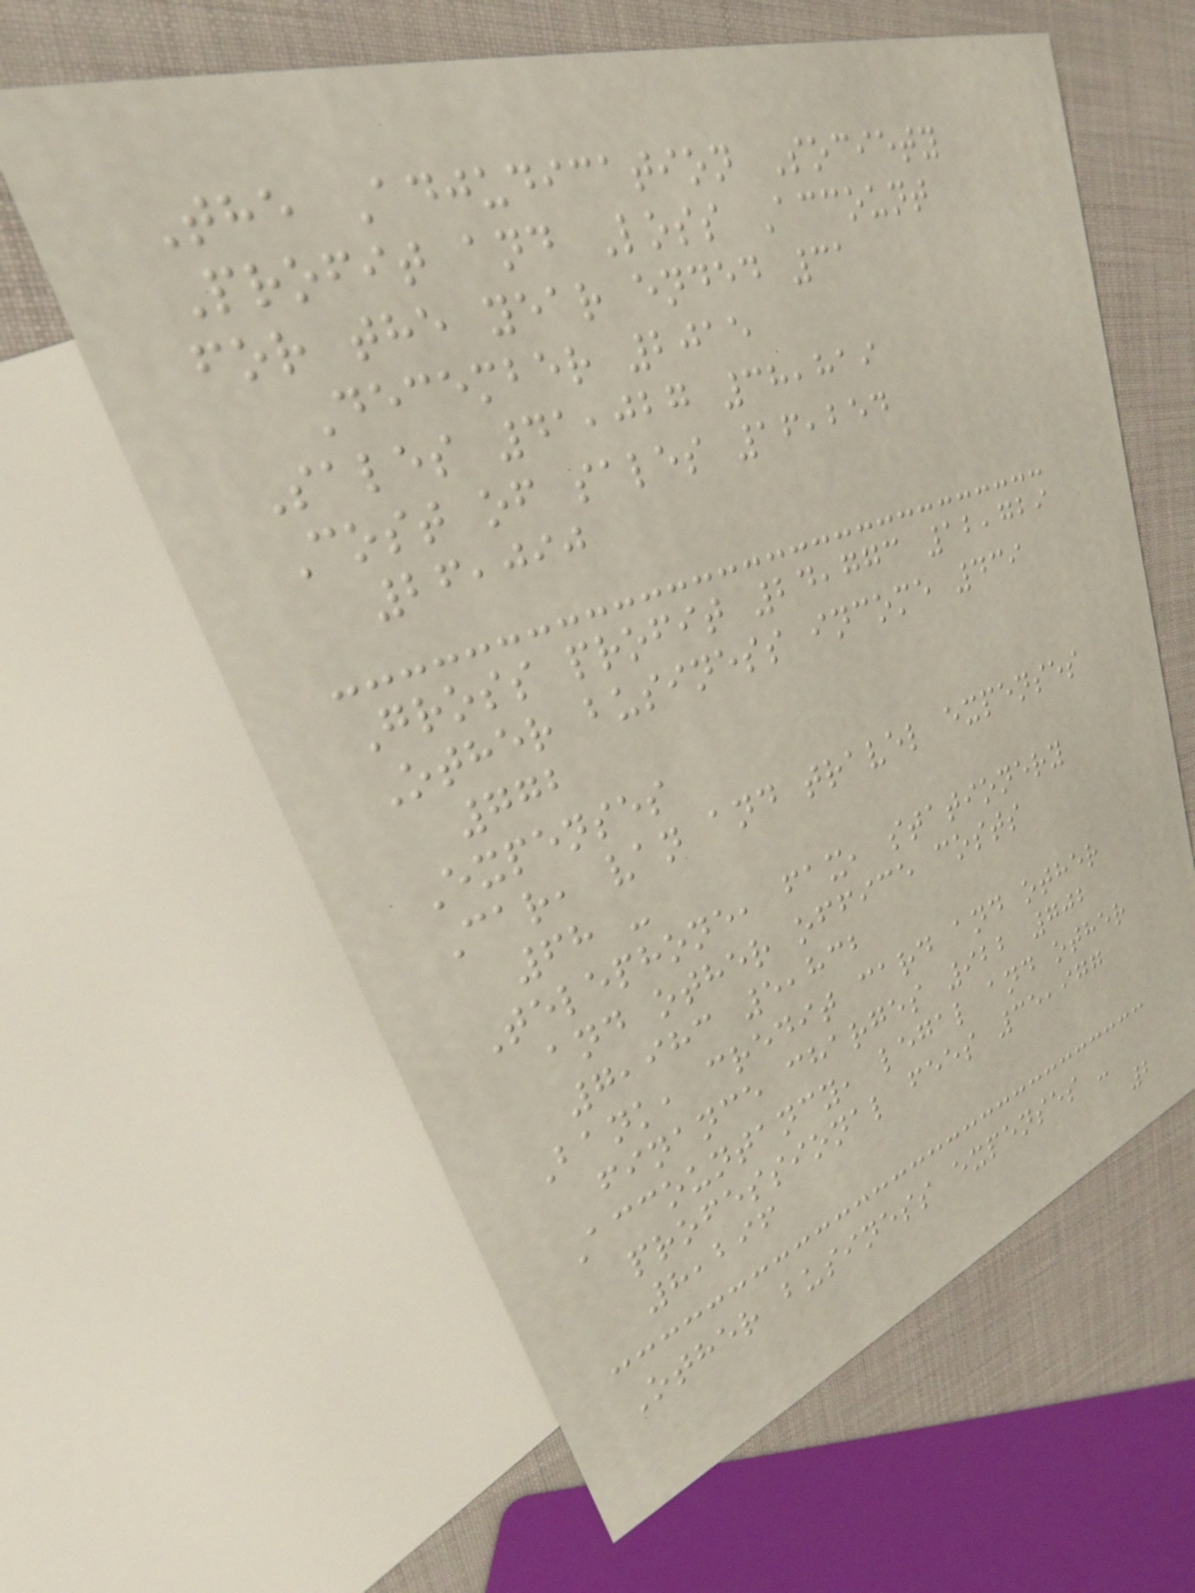The Adjudication Society
Profit and Loss Account
for the year ended 31
December 2015
Sales 41,027 38,819
Cost of sales 16,254
26,090
Gross profit 24,773 12,729
Other business income 439
772
Expenses
Car, van and travel expenses
68 -
Telephone, fax, stationery
and other office costs
7,983 5,832
Bank, credit card and other
finance charges 922 702
Accountancy, legal and other
professional fees 35,977
8,296
Other business expenses -
2
